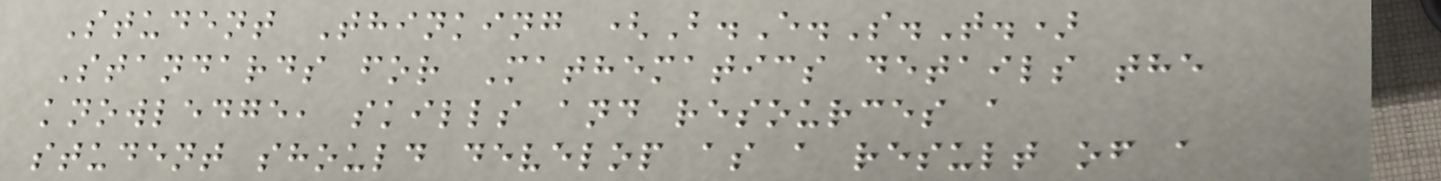Student Thinking (B.E.S.T.)
Standards for Mathematics details the
knowledge, skills and resources a
student should develop as a result of a
